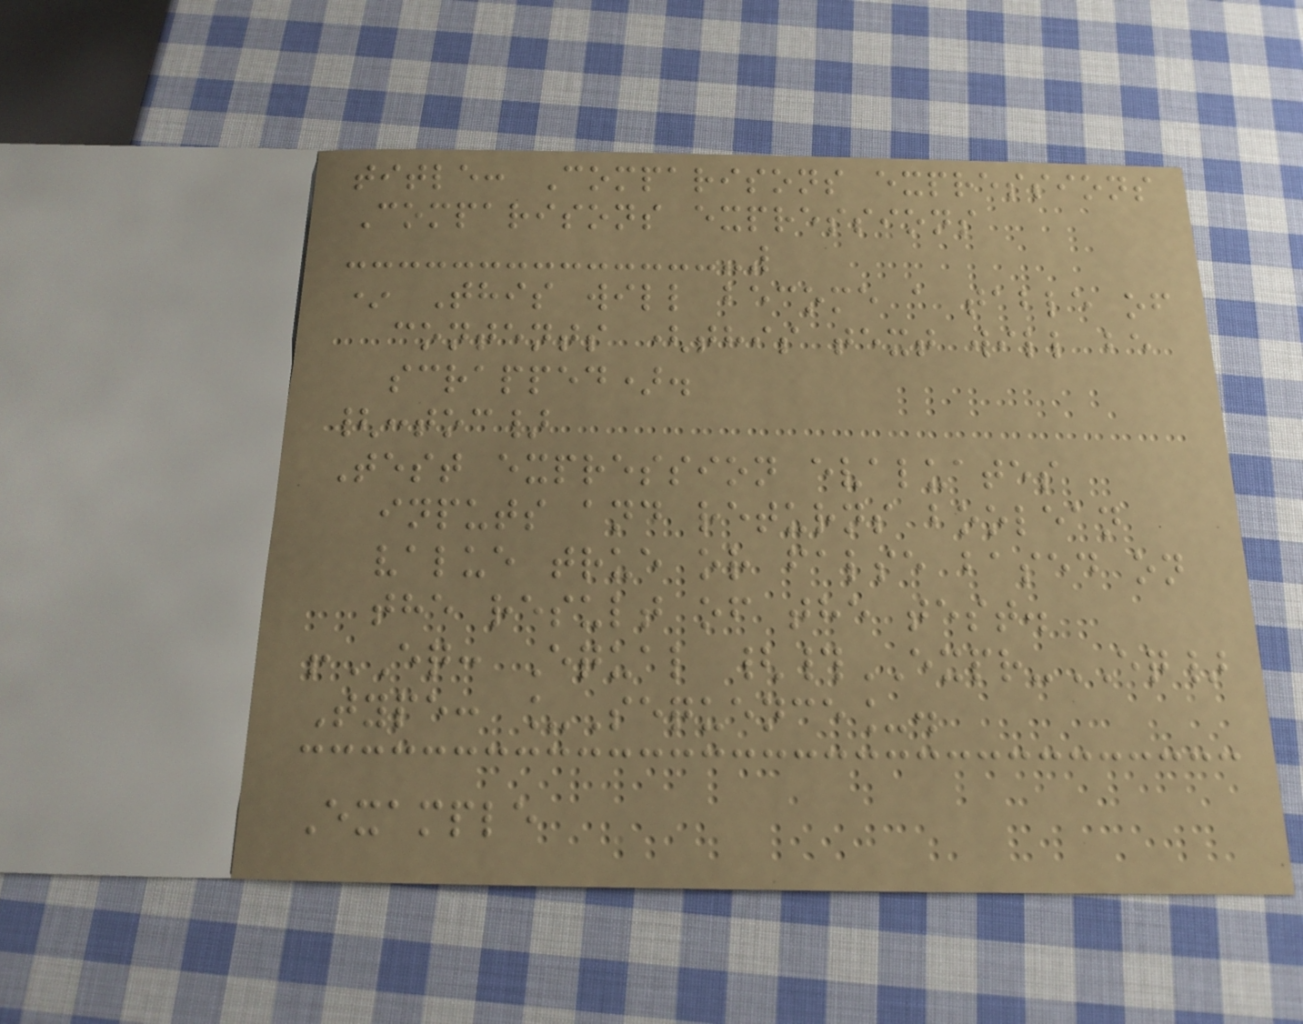title: Comparisons expressions
Comparisons expressions
* This will become a table of
contents (this text will be
scrapped).
{:toc}
Test expression evaluates
inputs and returns boolean
value true or false based on
the result of the test.
!EQ: Equal {#EXPR-EQ}
Type: _Sequence_.
Example
